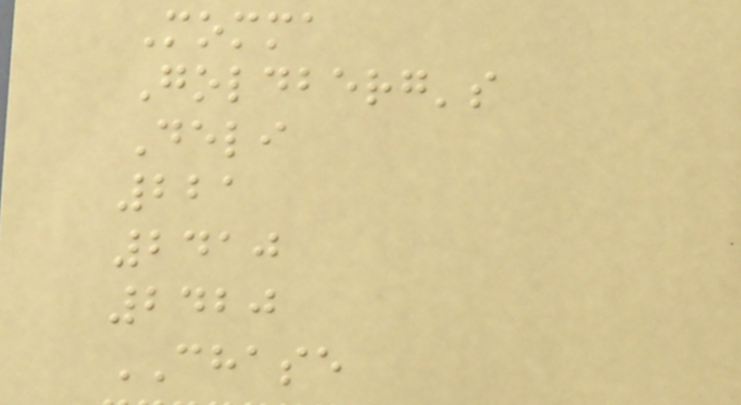Momma
Goldberg's
Deli
221
2410
2420
CHASE
